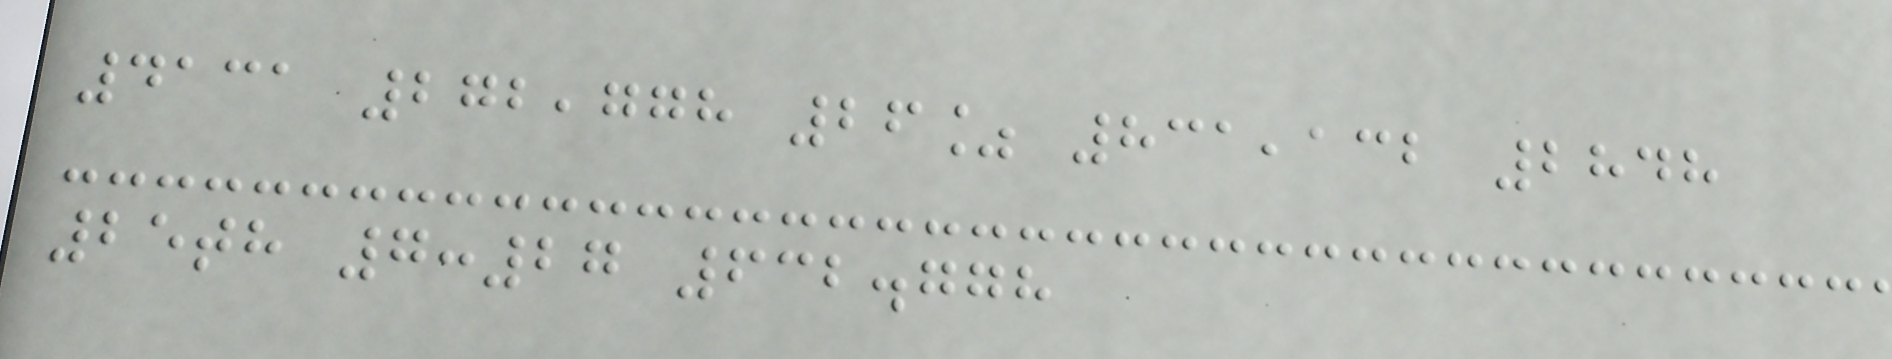4131 272,778 26% 831,132 2848
25th 7:27 632.778
